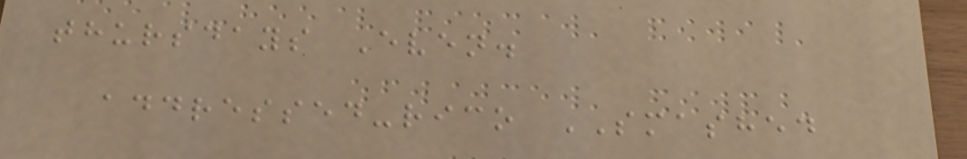thursdays Even.
addressed-rico SMASHED
